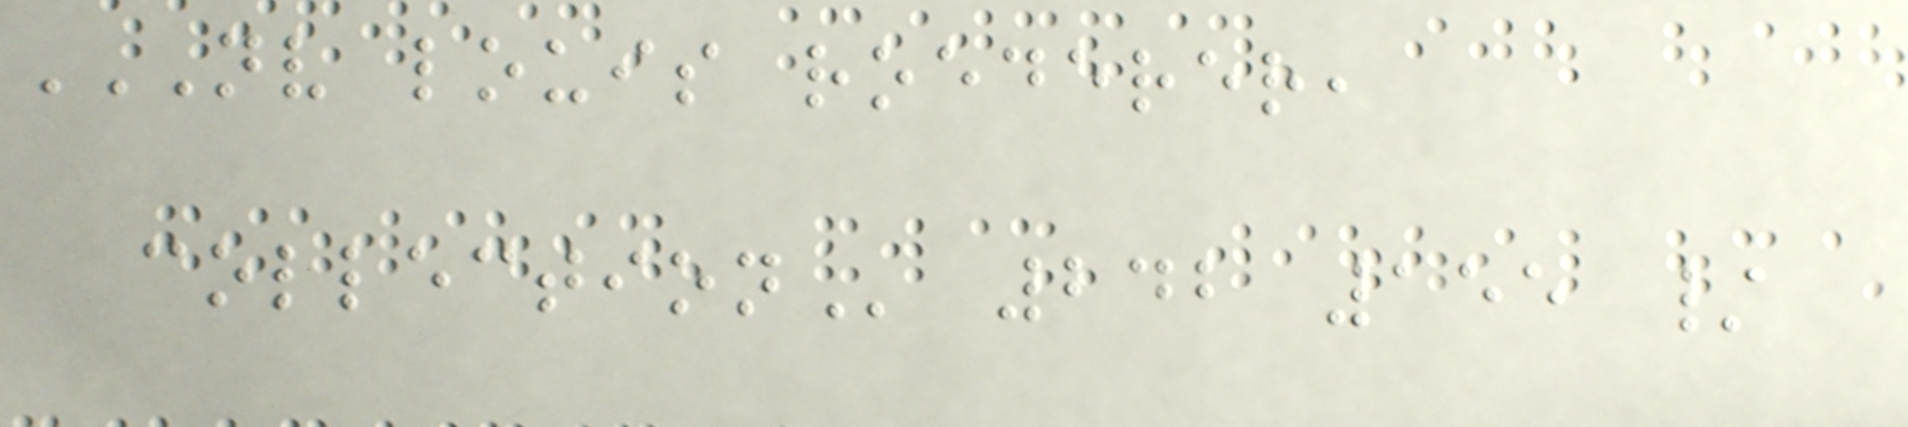NV LOUIS ROEDERER,
COLLECTION 242 155 /
